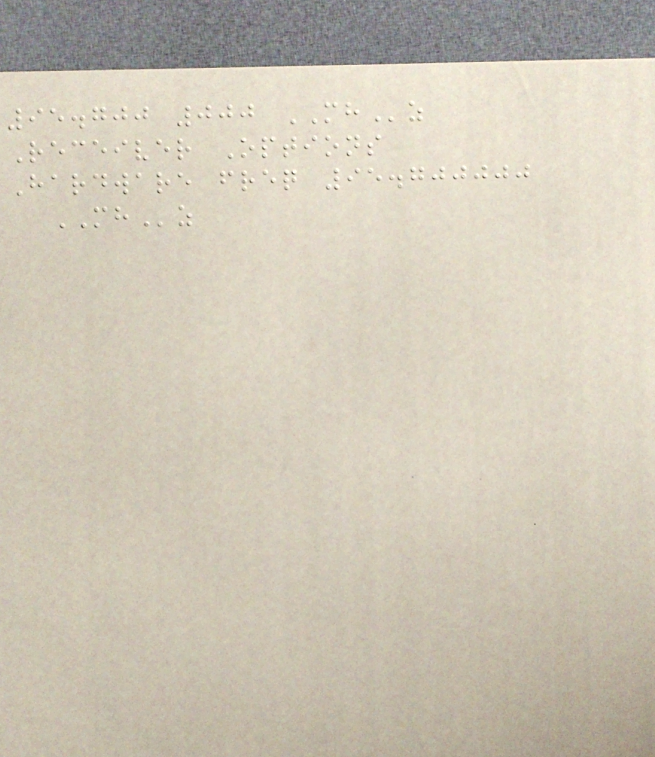95.700 000 MHz
Receiver Options
Hardware freq 95.700000
MHz
